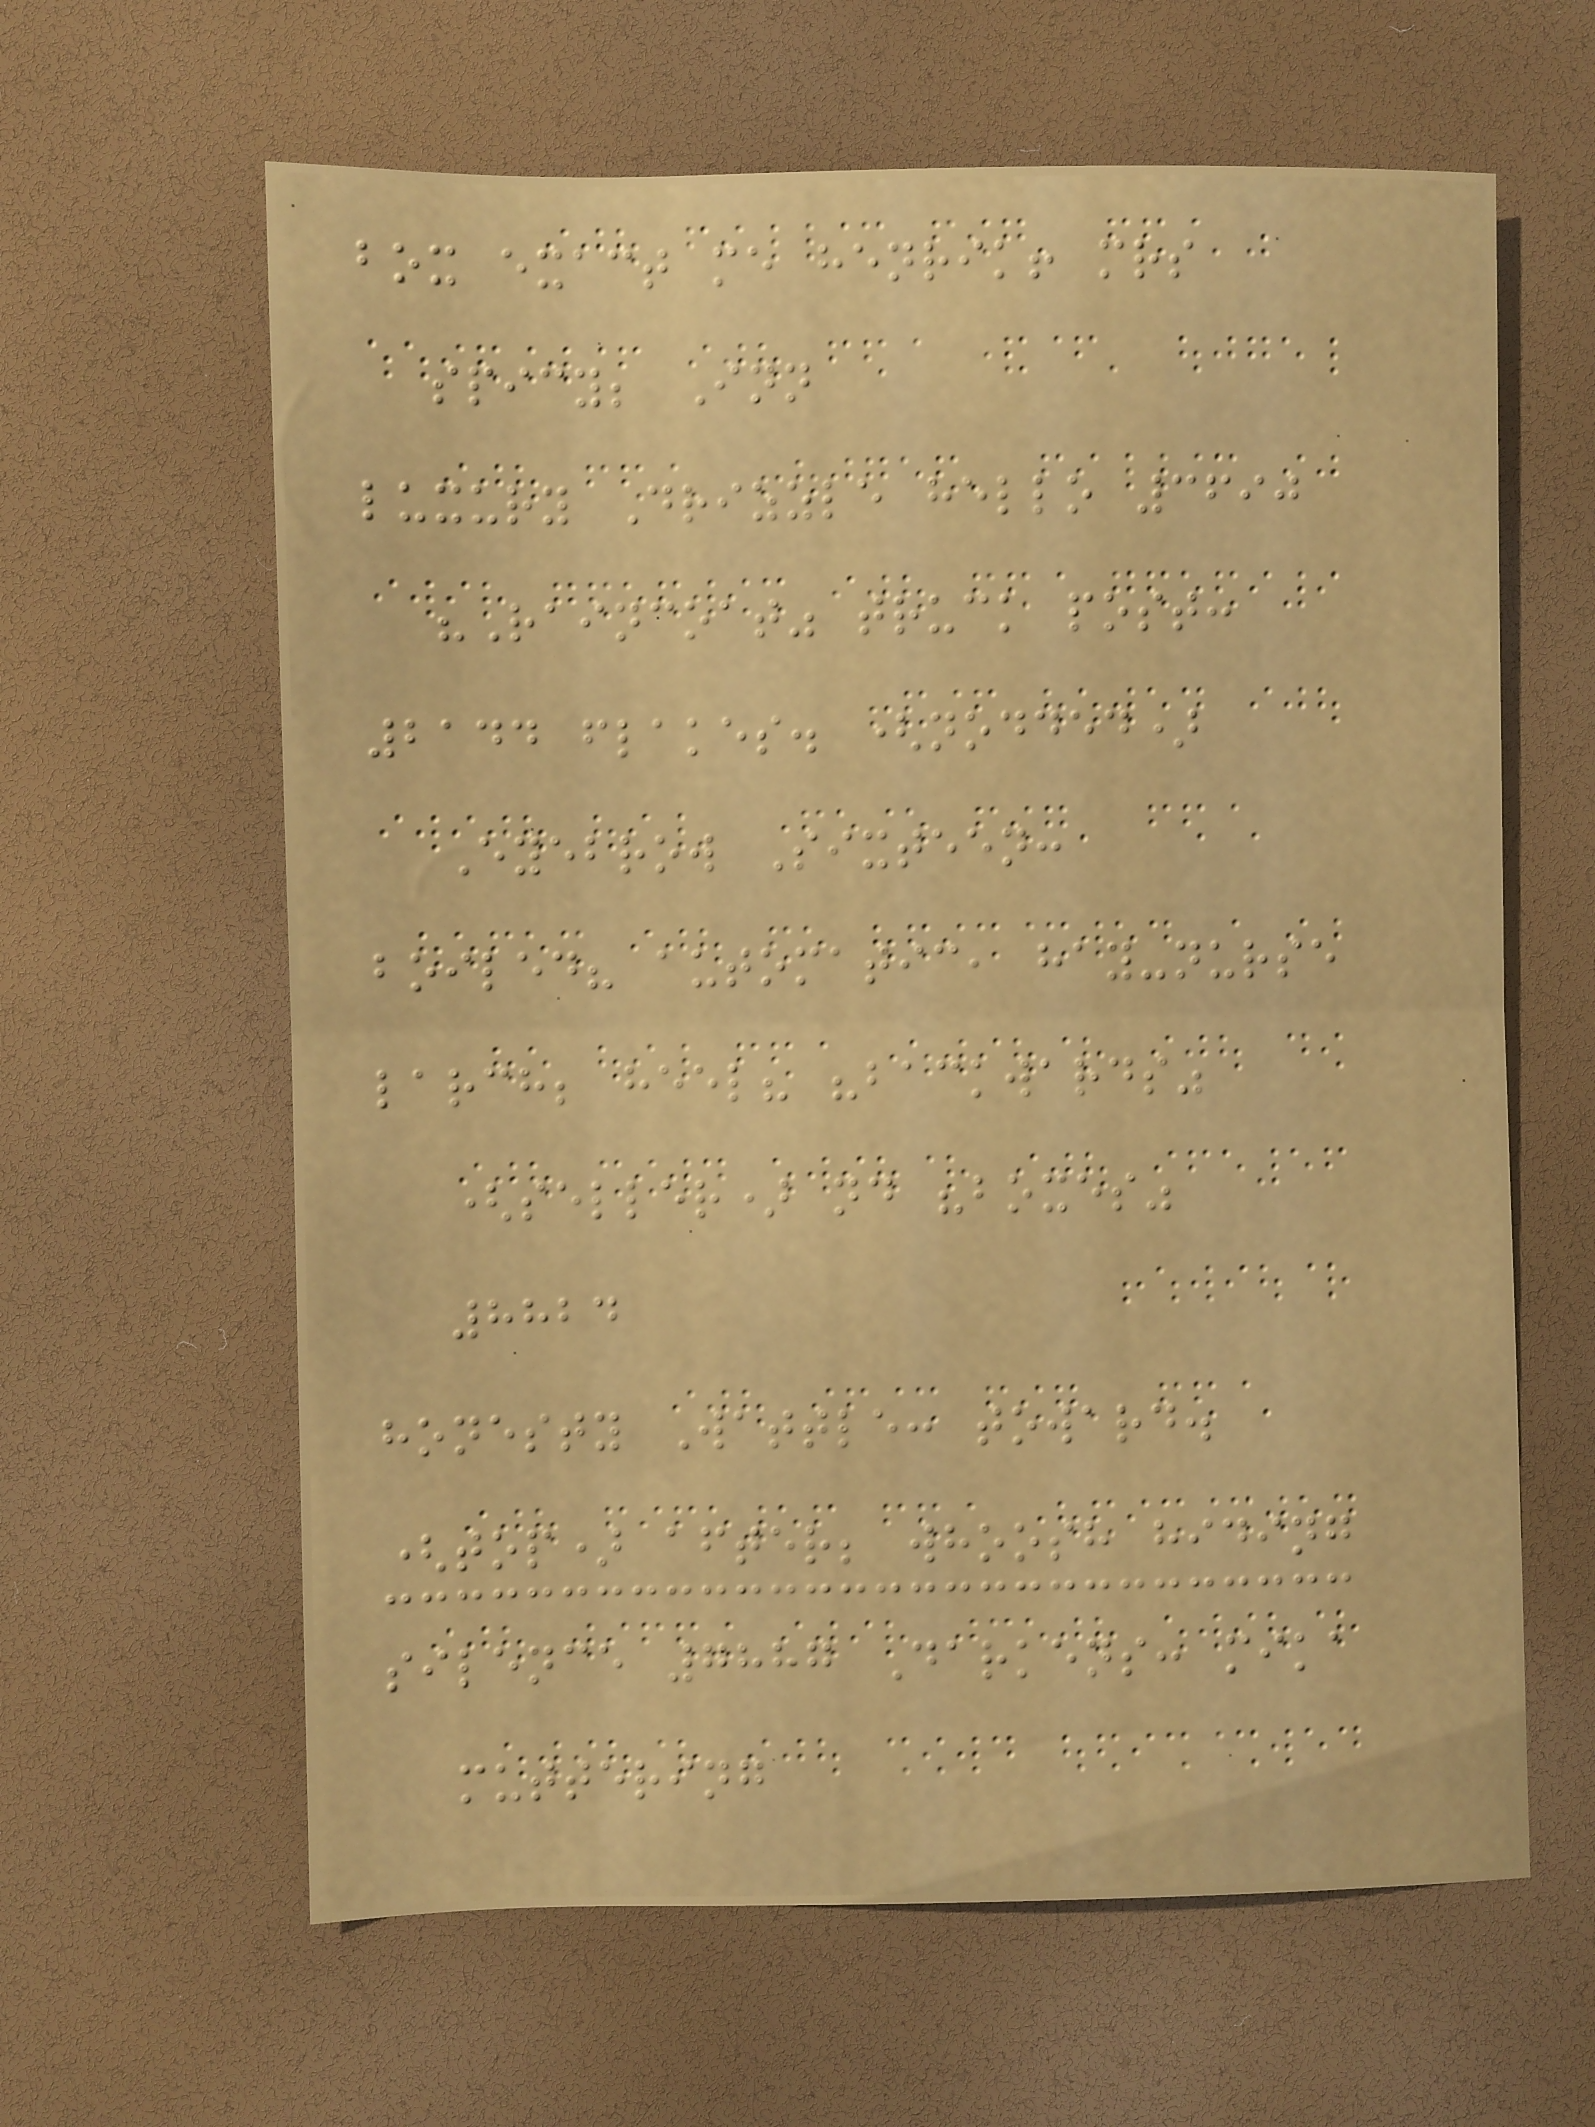box exact me henrik! mrs
spicy; Inn
luxury Drizzle hello 3690
"Raincoat" truck post:
2144 flakes. (nodded)
Eyebrow Sixteen:
boiled? automatic, hay-nurse
larch; heel? "backwards"
(seller) nd "boxes"
8824
honesty Wattle: toward.
(top) after; whoosh hiding
silence 7887 Darkens: mika
muttering
